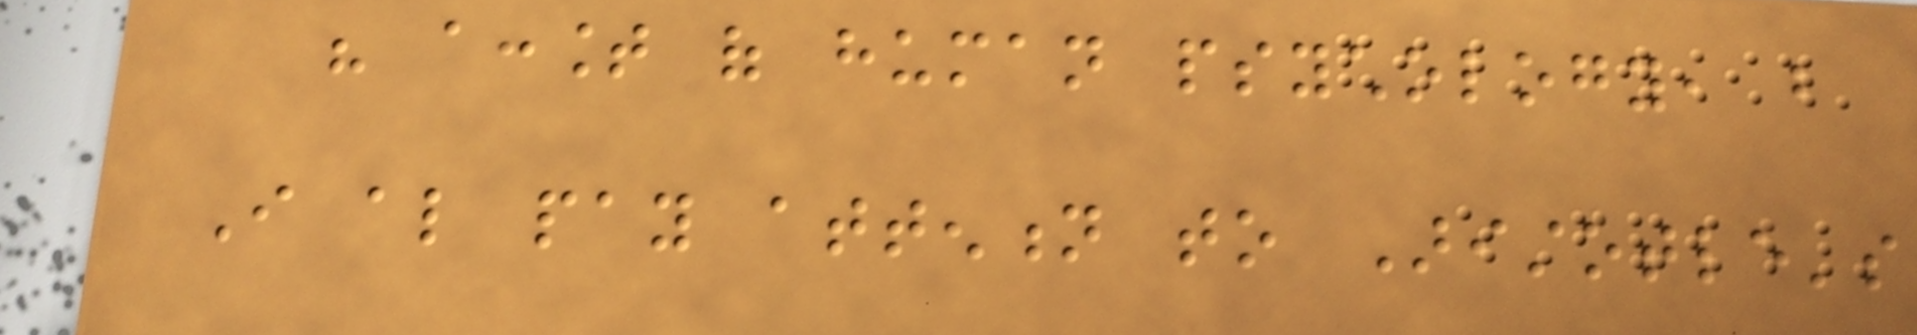his account of human psychology, but
I also pay attention to Aristotle's
